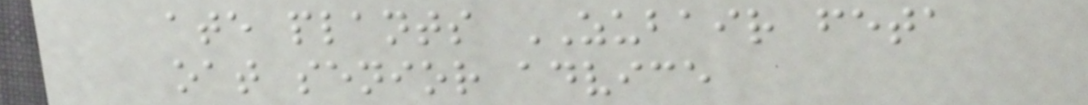ate plants ZUBAIR feta
oat senior advice
